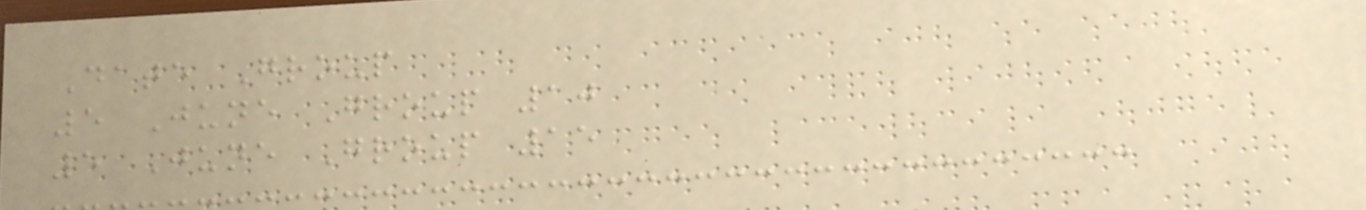Date Group
5 June Group 10
5 June Group 15
